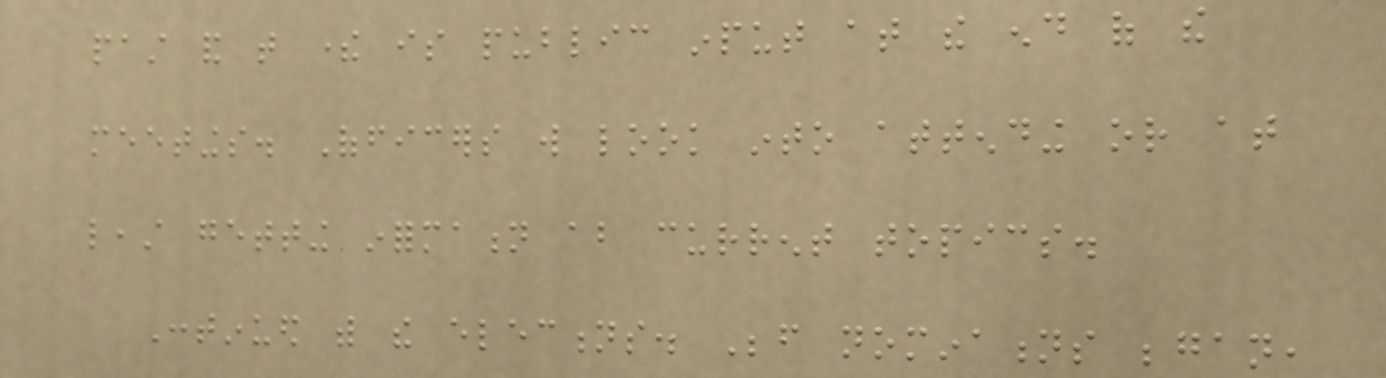past and that there is public input at the end of the
meetings. Officers will look into attending or at
least getting information about current topics.
Continued with the elections. Before nominations began,
